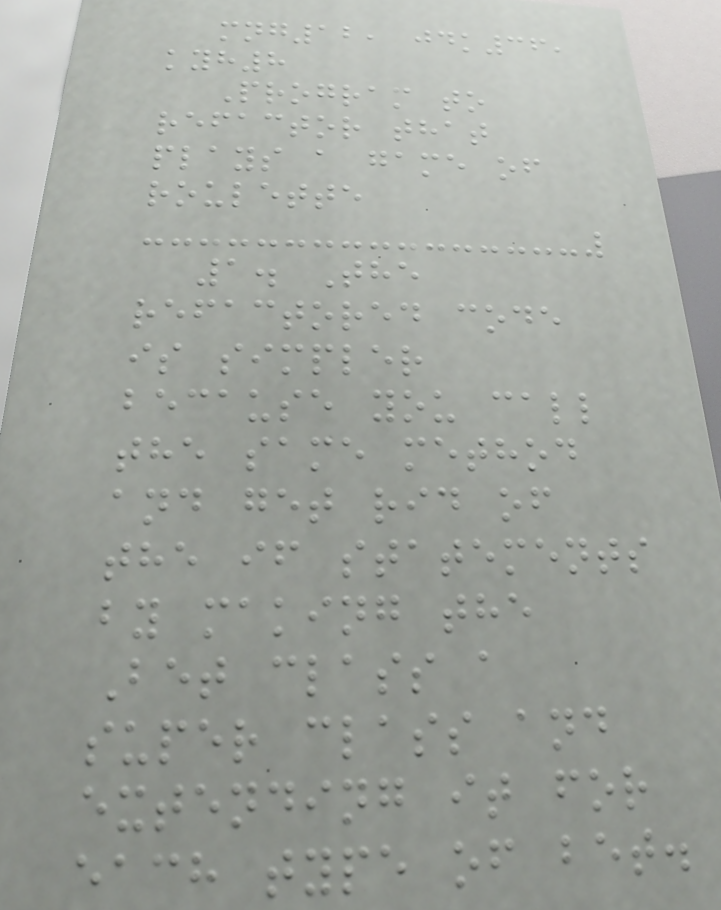mng12, jdk36,
kyh8
Program to
refactor that
plays a game of
roulette
1. The
refactored code
is simpler
because you call
the same method
and get rid of
the if statements
by making the
Bet class a
super class and
extending it for
each type of bet.
